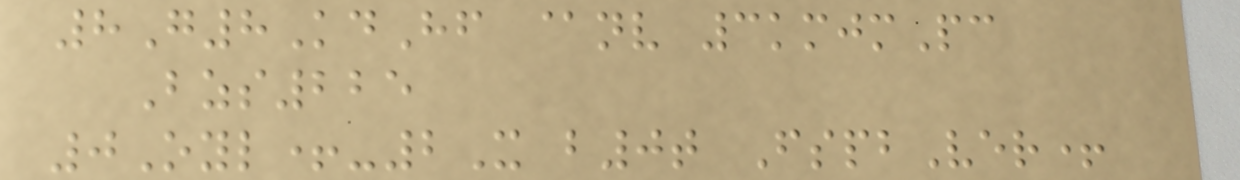8G8KdHf @nv 3kmjmPc
Bzs225
0Oyl+-2X b0t FspbVer+
